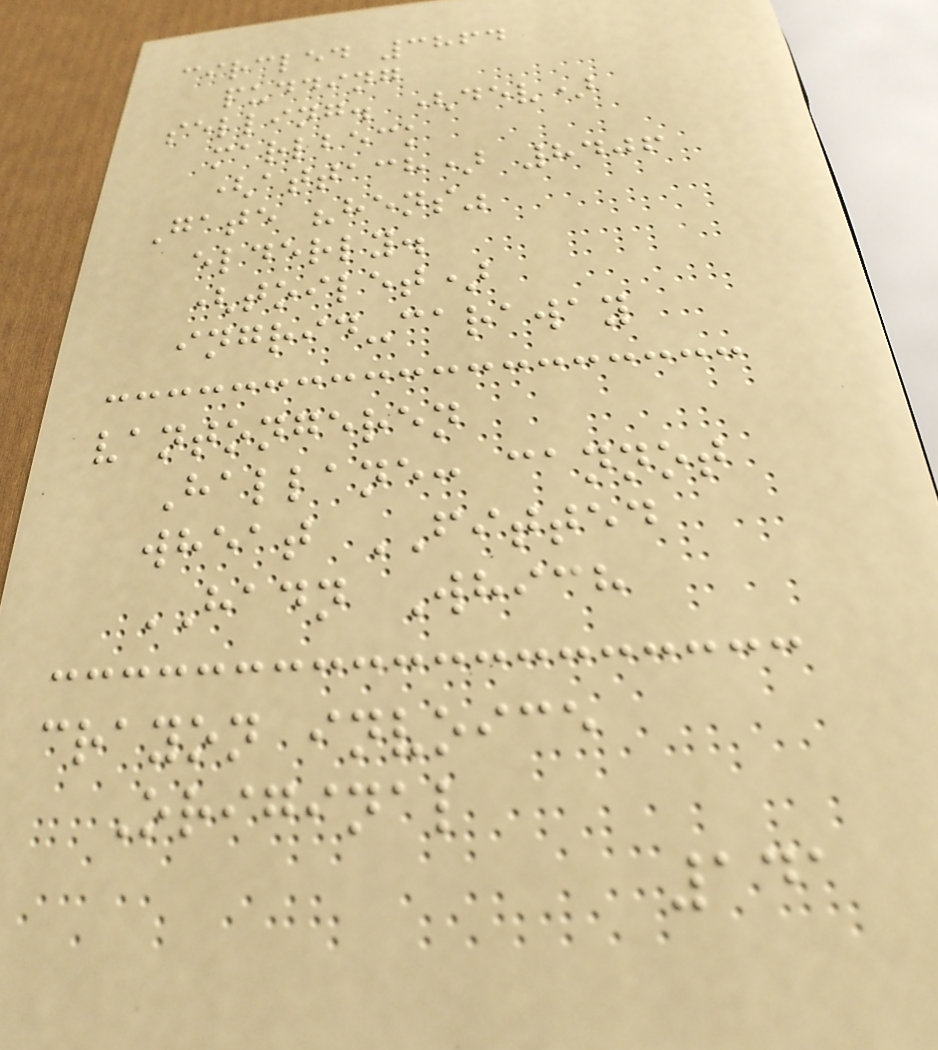circled 3864
pudding
selling. (dev)
marlbeck
(attach) 8406
Gate "hens"
elderly.
(toilet)
ingrid-caraway
vantongeren
Hallane: cannot
wheat FITTED
HADN Which
crayon invoice
Original
141
